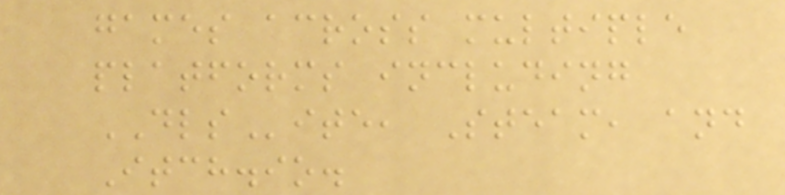games across multiple
platforms including
DLSite, Steam, and
Itch.io.
